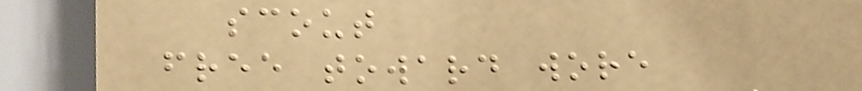scout
free toward wore
